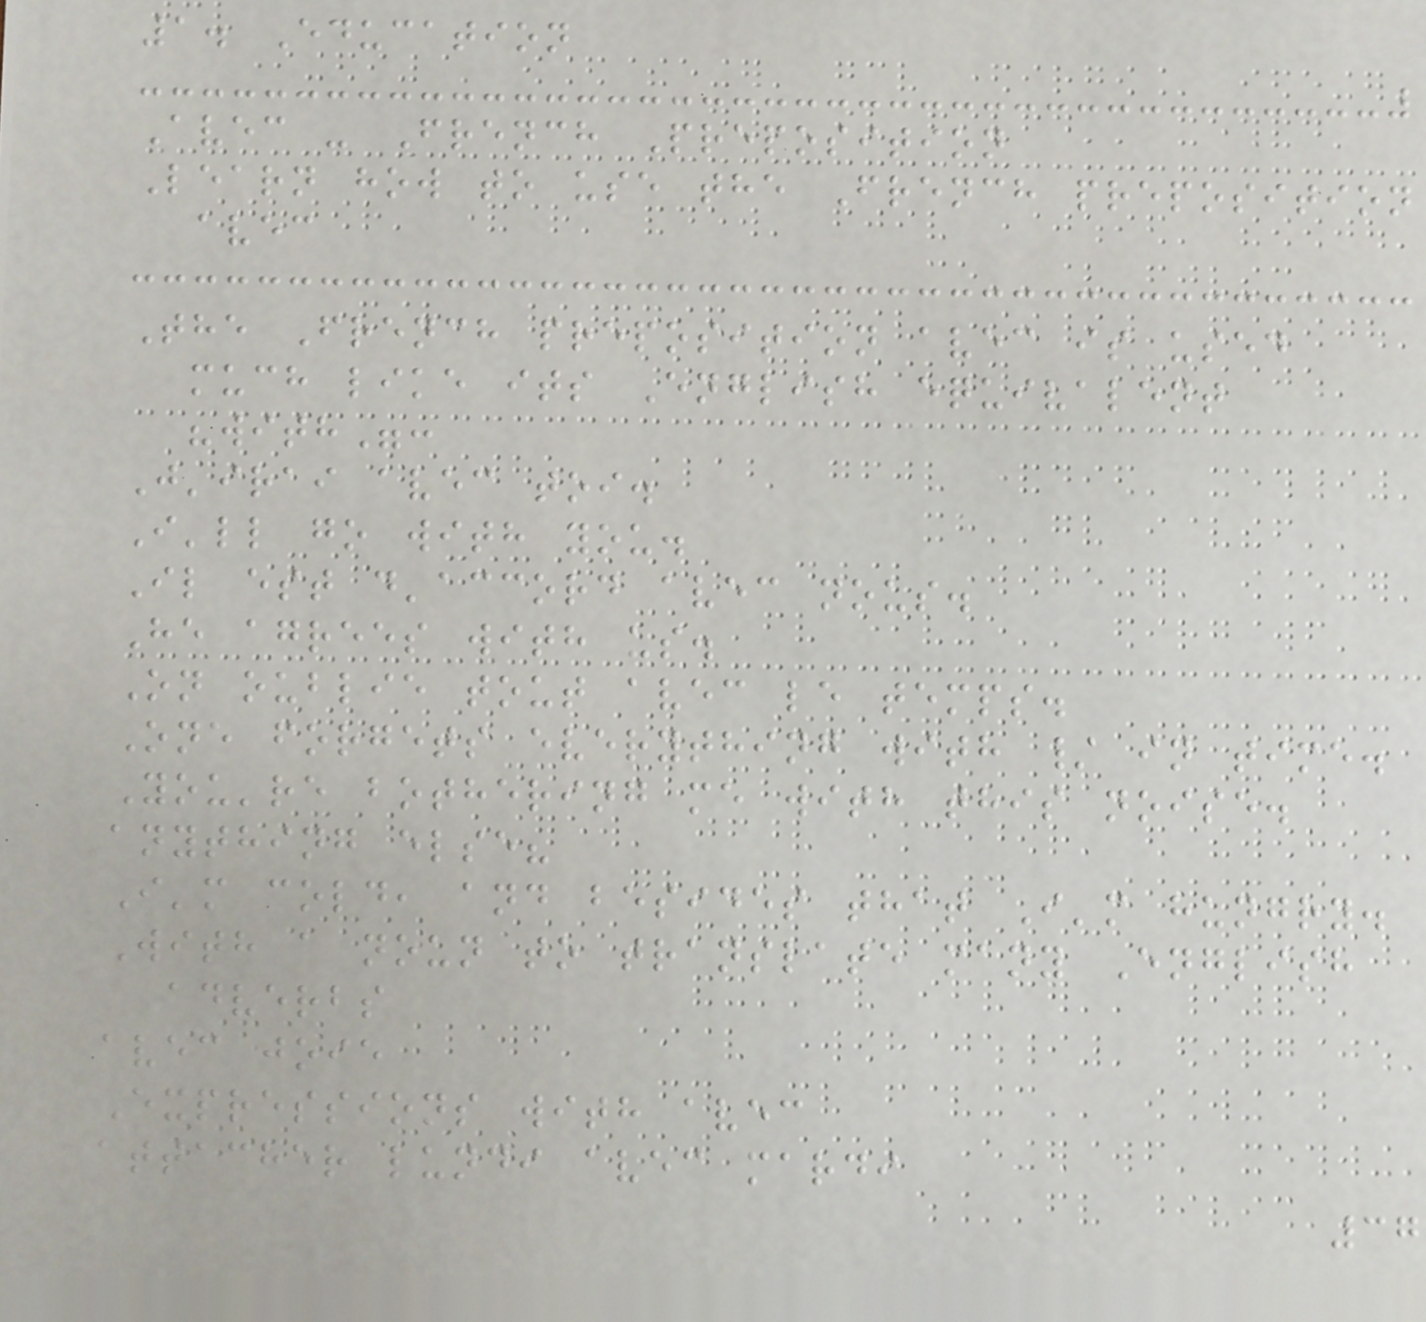1. Education
Avec - French Preposition
Learn how to use the French preposition
avec
The French preposition avec is used
much like its English equivalent
"with":
J'irai avec toi.
I'll go with you.
Il est d'accord avec nous.
He agrees with us.
On oublie tout avec le temps.
One forgets everything with / in time.
You're bothering me with this noise.
anything else?
I'm cold, and besides that I'm hungry.
With a noun to translate many English
adverbs
avec joie
Expressions with avec
attacher lundi avec mardi
37
